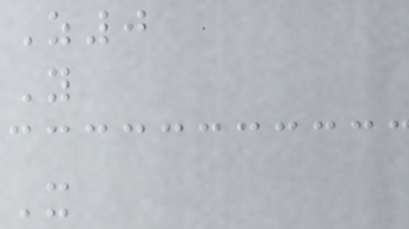Z0
Y
X
